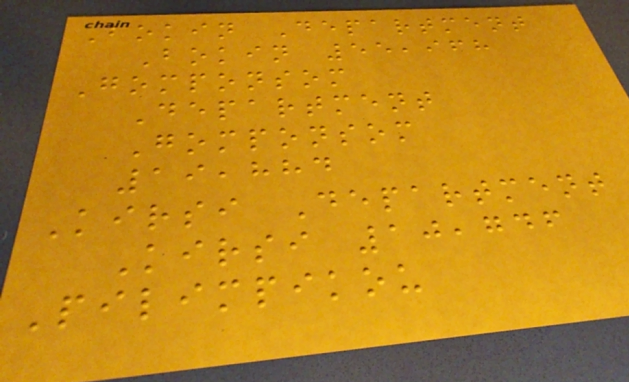Bokin Department
Bokin 55,968
Gomponsom
Department
Gomponsom
19,884
Kirsi Department
Kirsi 10,746
Pilimpikou
